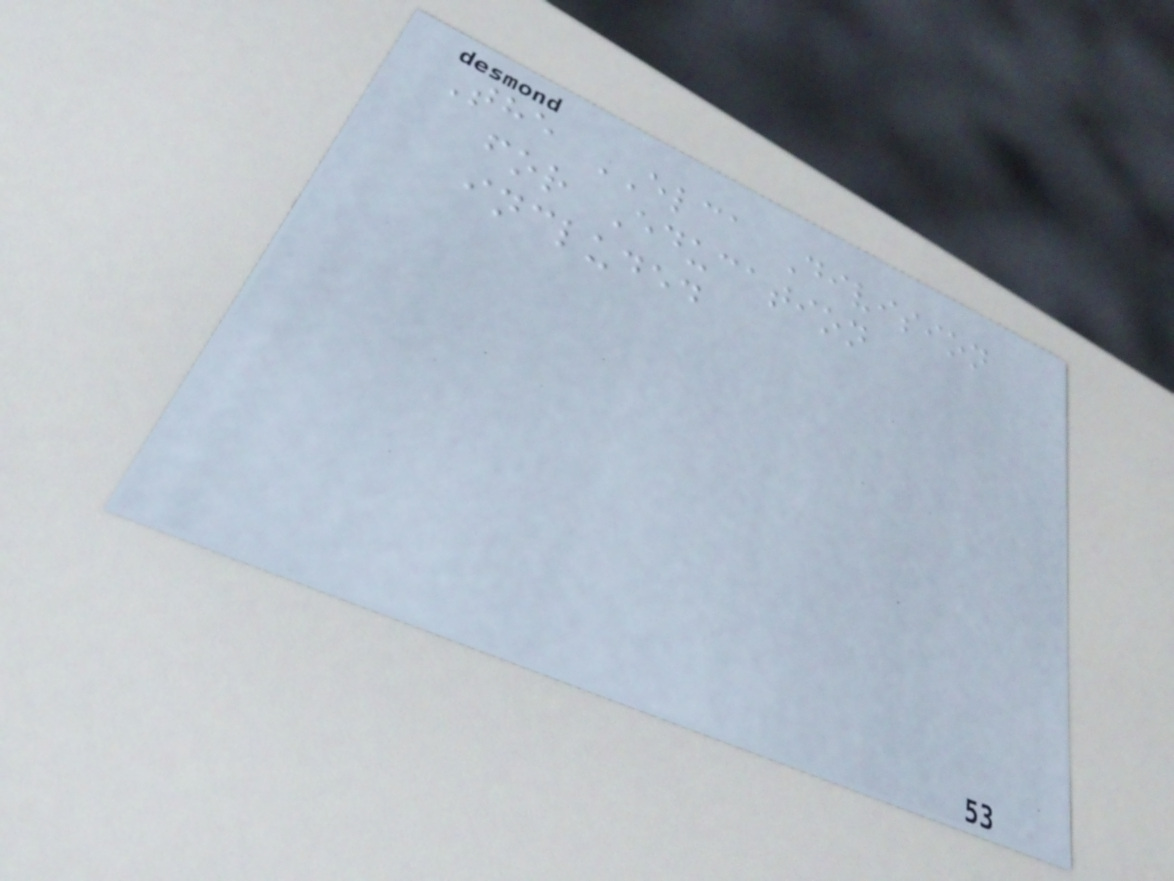The ELCA Division
for Education
included
